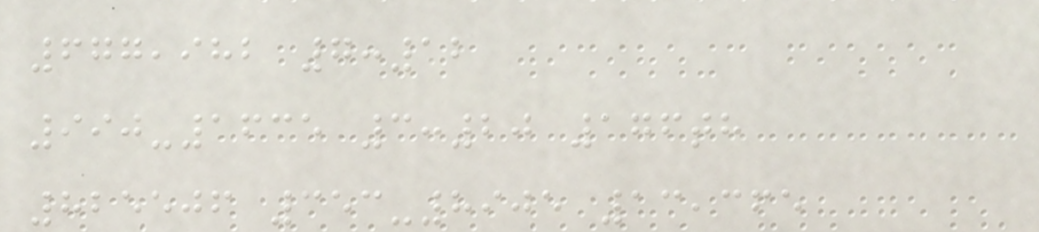677,982 7:12
990-1635 3:20 176th
825506 353-8905 13,365
